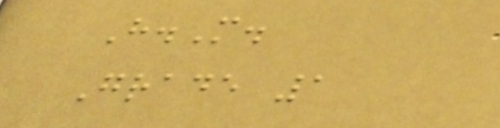H.M.
Grade 1
